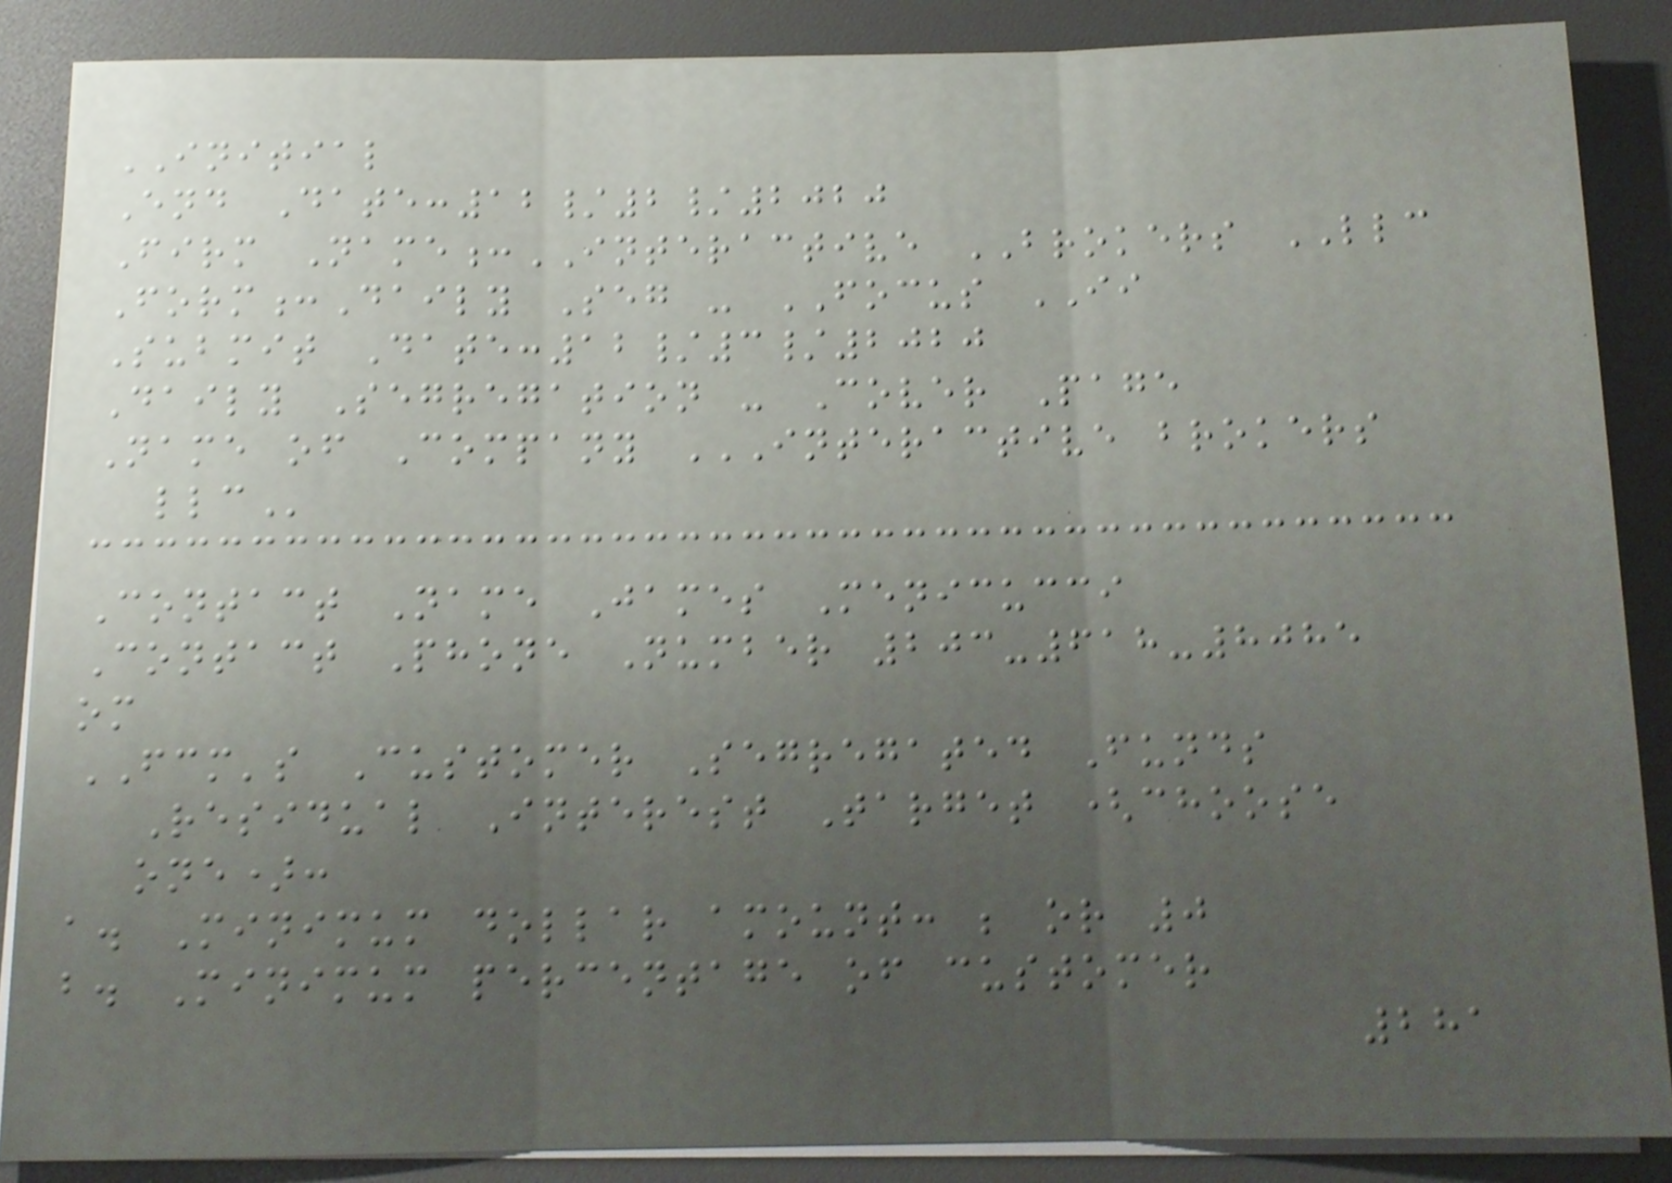INITIAL
End Date:12/2/2020
Firm Name:INTERACTIVE BROKERS LLC
Form:Daily Seg - FOCUS II
Submit Date:12/3/2020
Daily Segregation - Cover Page
Name of Company INTERACTIVE BROKERS
LLC
Contact Name James Menicucci
Contact Phone Number 203-618-8085
om
FCM's Customer Segregated Funds
Residual Interest Target (choose
one):
a. Minimum dollar amount: ; or 0
b. Minimum percentage of customer
281
